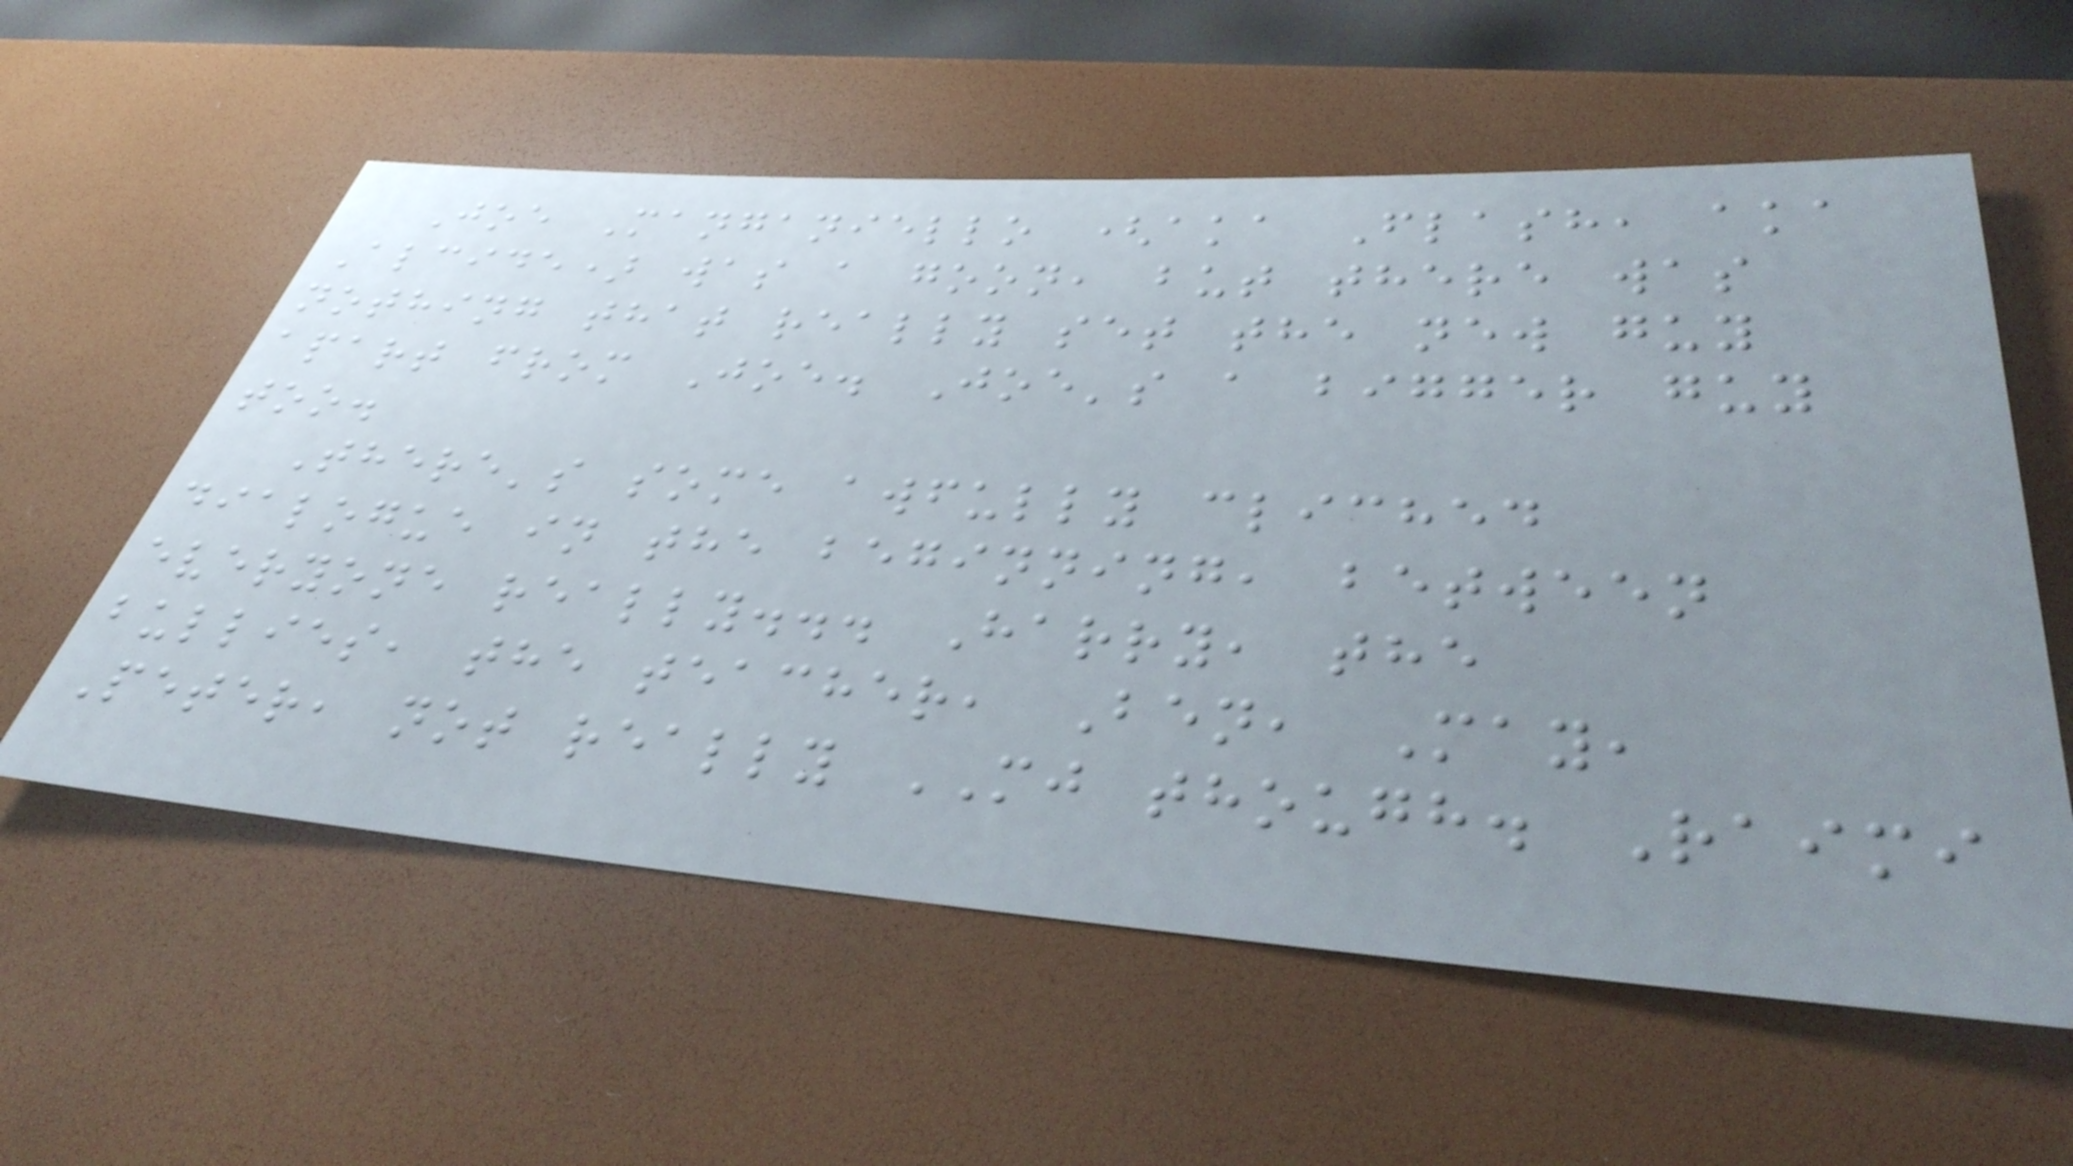Joe Manganiello (aka Flash, aka
Alcide) was a goon, but there was
nothing that really set the new guy
apart from Joe. Joe's a bigger guy
too.
There's some awfully cliched
dialogue in the beginning, between
everyone really... Harry, the
bullies, the teacher, Ben, May,
Peter, not really MJ though. Raimi
